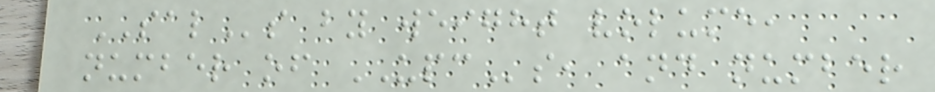SALs by weight volume,
number of UPCs, and number
